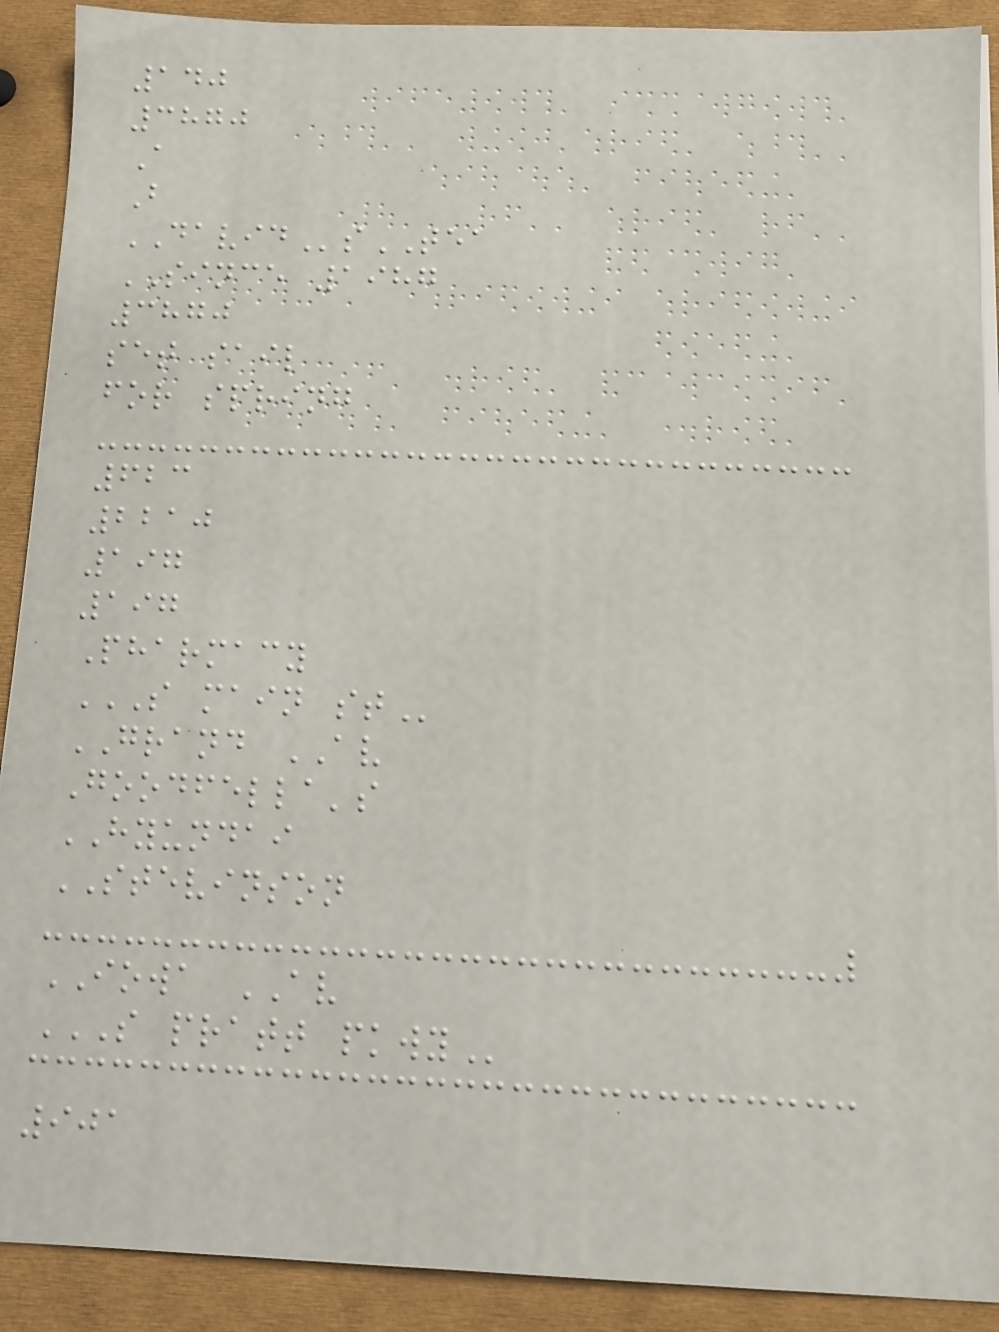140
3870
A
B
DAVIDsTEA
SINCE 1987
3870
set sail
for spring
623
2210
197
197
Pharmacy
S MAIN ST
GRAND AV
Goodfella's
HYUNDAI
STEVINSON
IOWA AV
S PRATT PKWY
901
